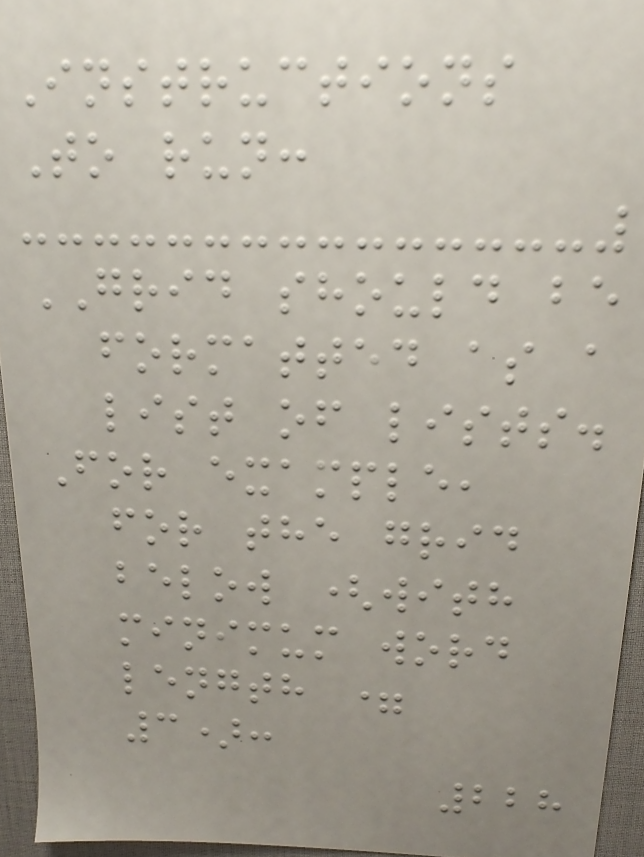Instructions
To run:
GRID should be
formatted as a
list of lists.
For example,
for the grid
below (with
minimum word
length =
3):
228
